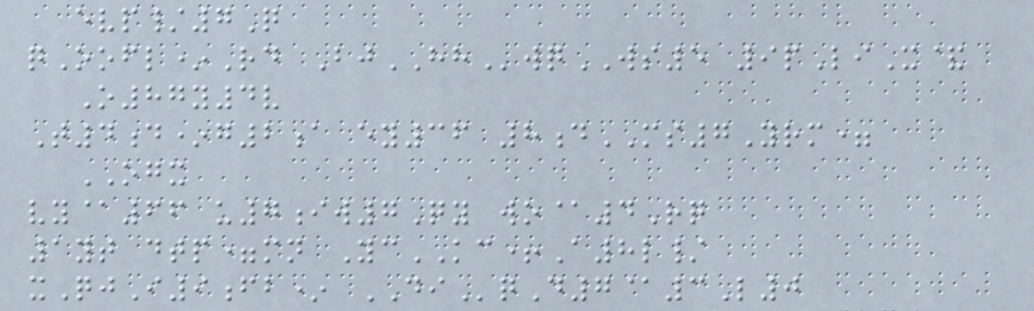evp/7Q
qOofl*Rd BjHHwqWS5 9pLiX&
O87y4v
T4d*g2a ey36 8dMS7Yrm=
OGX
vy@66 u7iw7Qy wo@4Rq
1yt dtp=mn YcKC+A8l/
xQjI9fb* DIqD7@3L0
